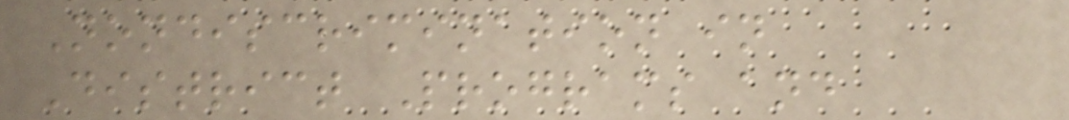Nondiscrimination in
District Programs and
